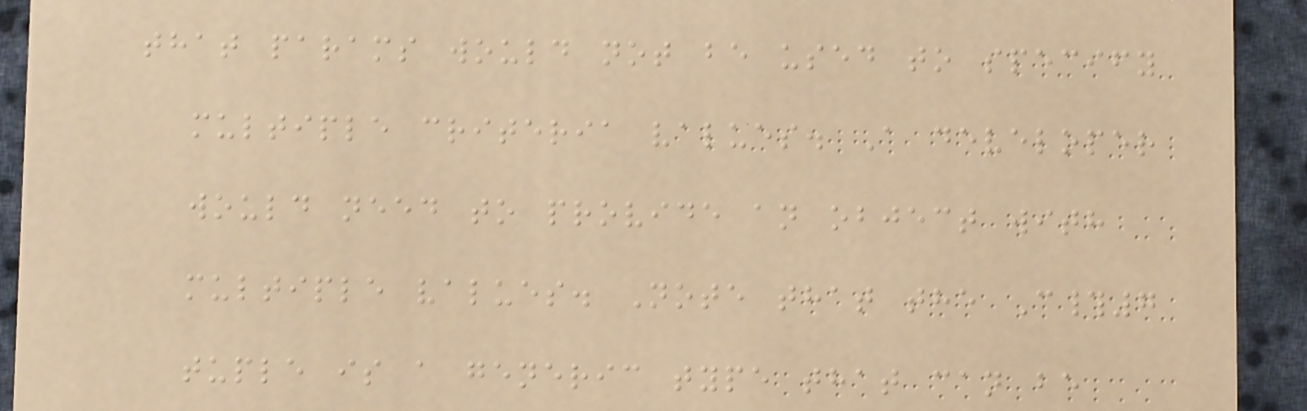that params would not be used to specify
multiple criteria values. A developer
would need to provide an object with
multiple values. Note that the C#7
tuple is a generic type that can be
